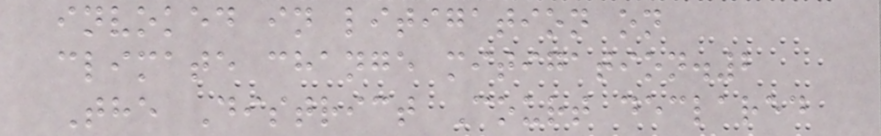invoked in litigation on
climate change mitigation.2
The District Court declared
